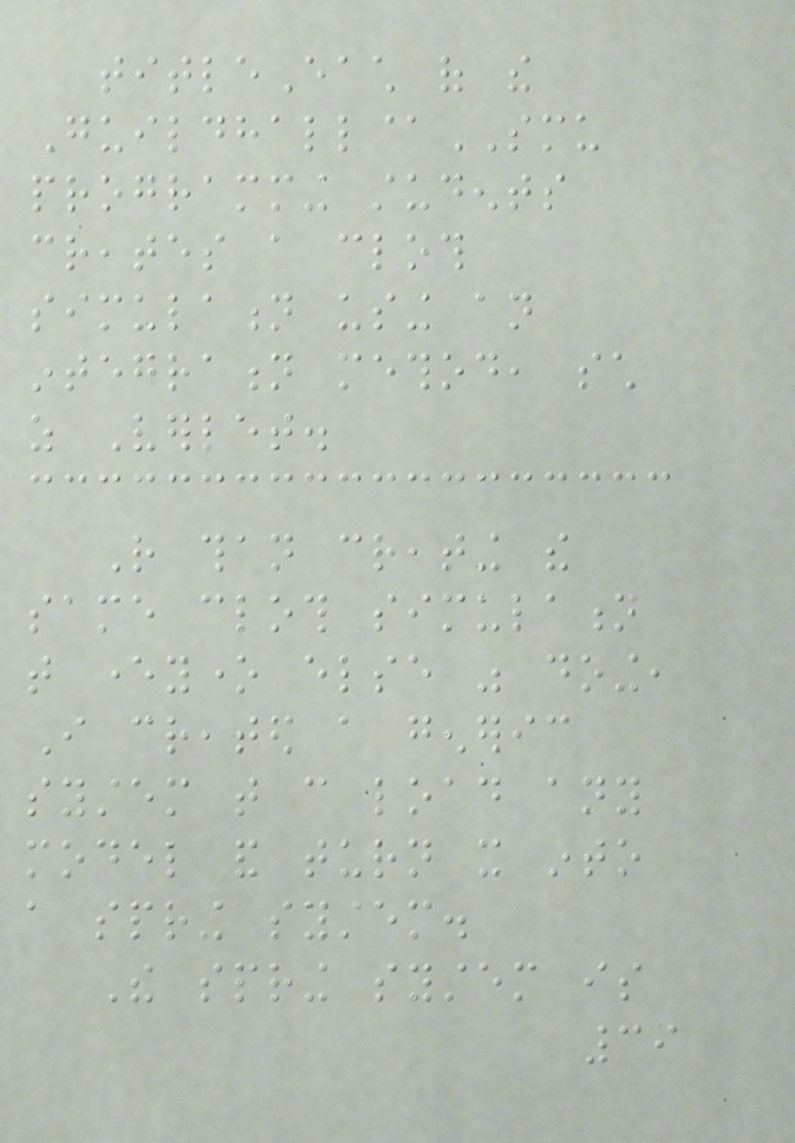titleEach of the
Guildhall@SMU
programming students
creates a cloth
simulation using an
integration method, such
as Verlet.
Rather than creating the
same cloth simulation
that everyone else was doing,
I created a generic
system that can load any
model and turn it into
a spring system.
The spring system is
39
